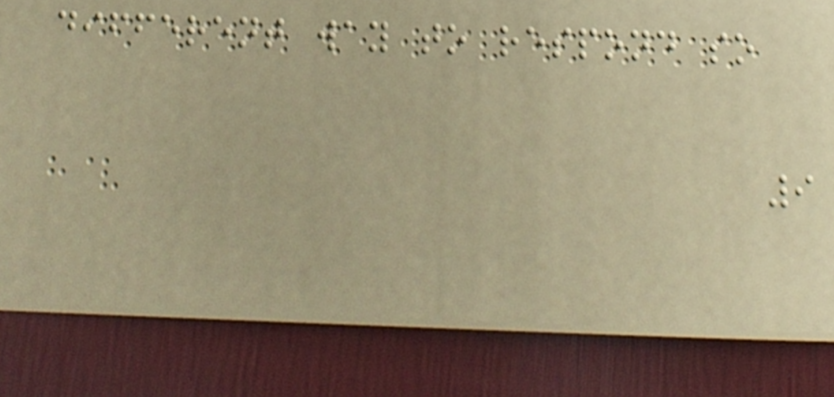different way to respond so
9
